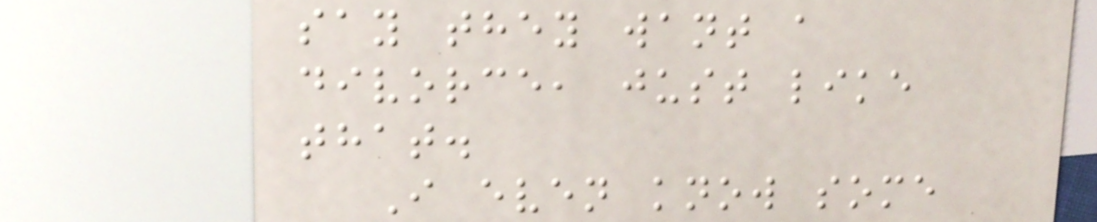say they want a
divorce, just like
that.
I even know some
